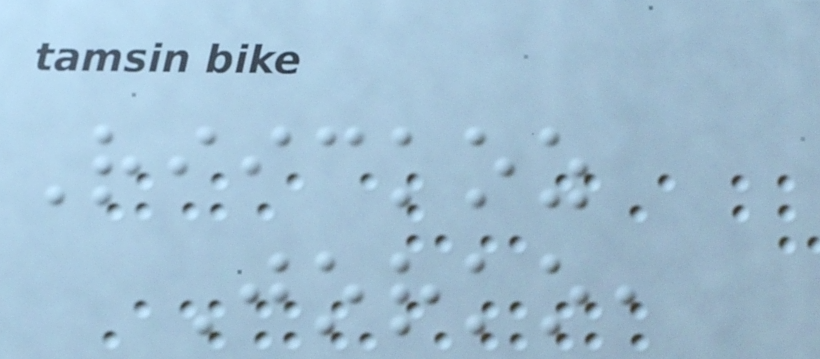Riickoz
Jorko,
